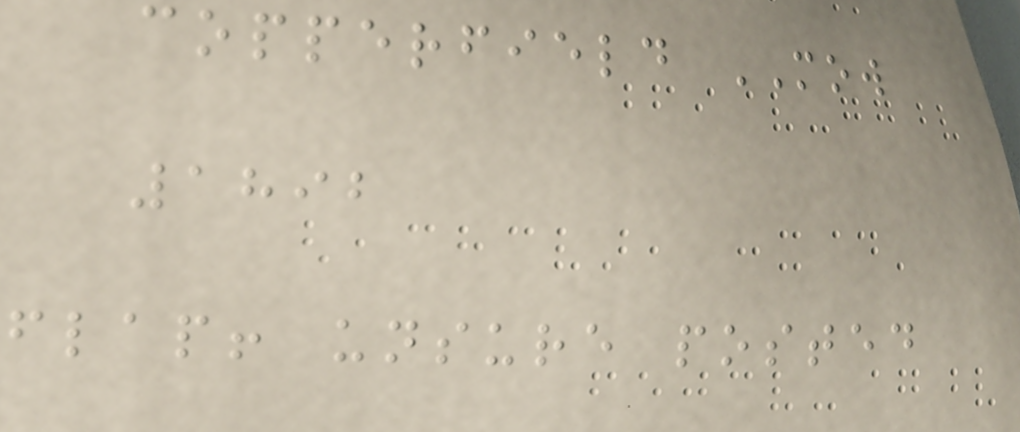copperfield MOW
1892
flap! unsure posted
